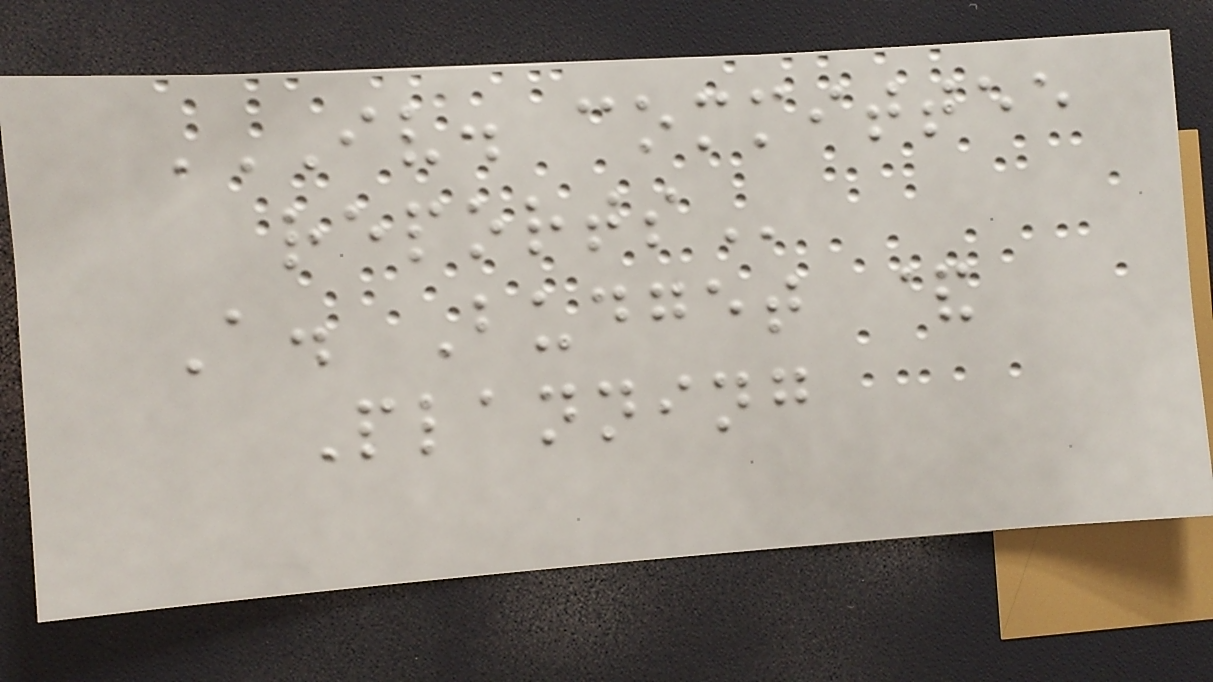IV. COMMITTEE
REPORTS
A. Budget &
Planning
